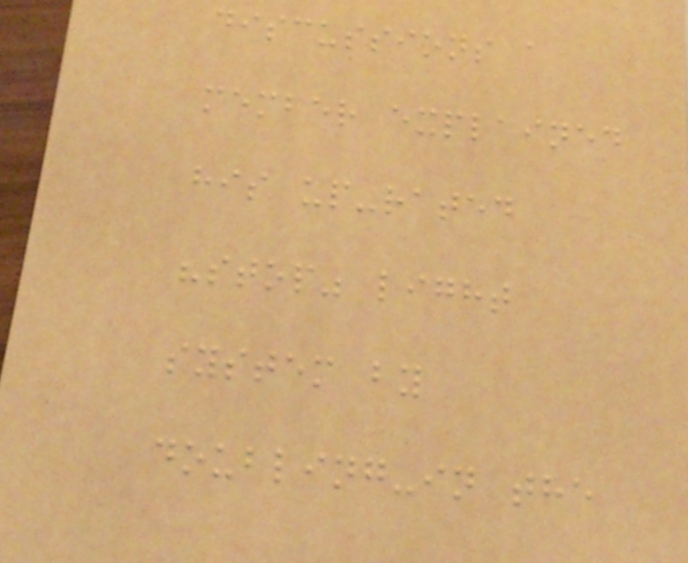discussions a
member explained
his up-rated
"stop" light
system by
doubling-in the
